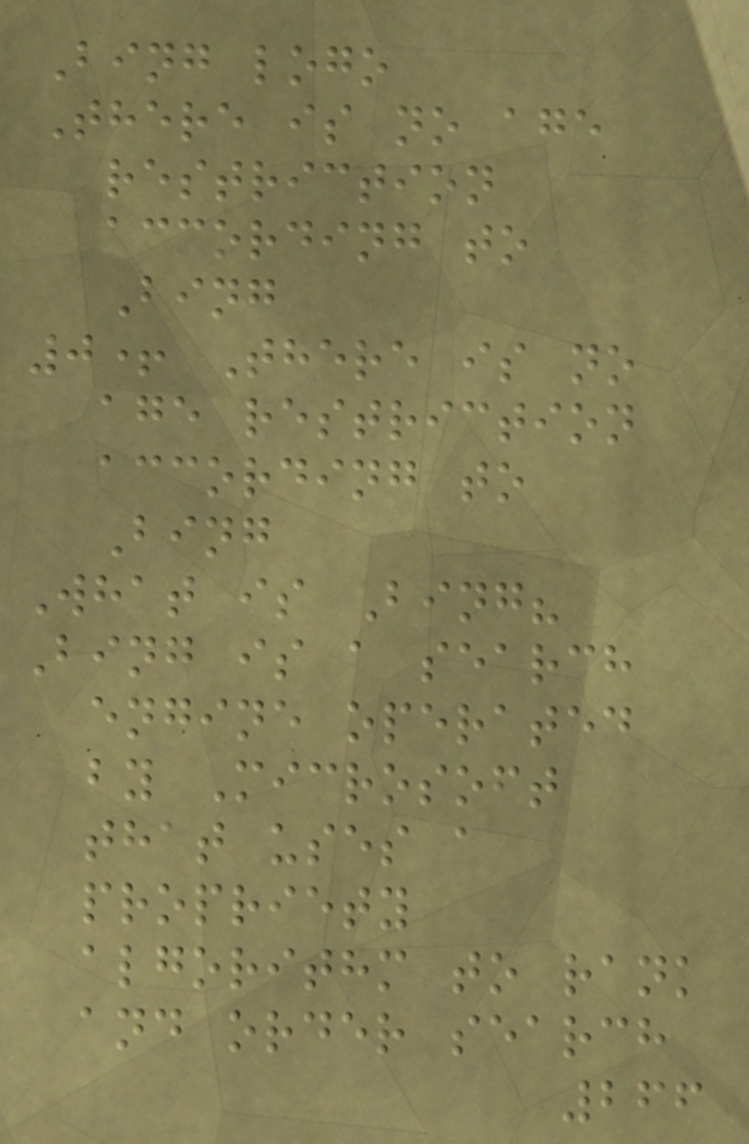Bing logo
There is no age
restriction
according to
Bing
0+ There is no
age restriction
according to
Bing
What is Bing?
Bing is a search
engine operated
by Microsoft
that uses a
propriety
algorithm to rank
and order search
266
